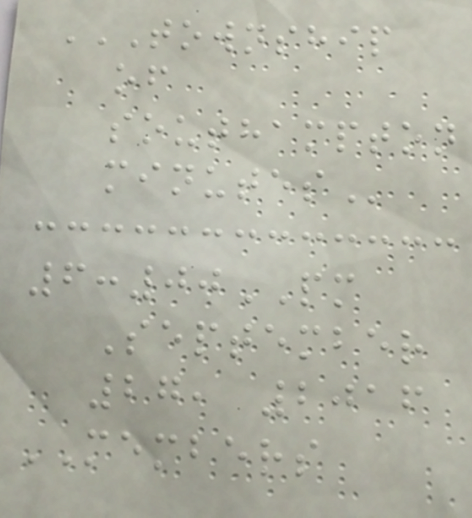TOWNSHIP
OF
SOUTHAMPTON
MINUTES
6:00PM
September
27, 2016
MEMBERS
